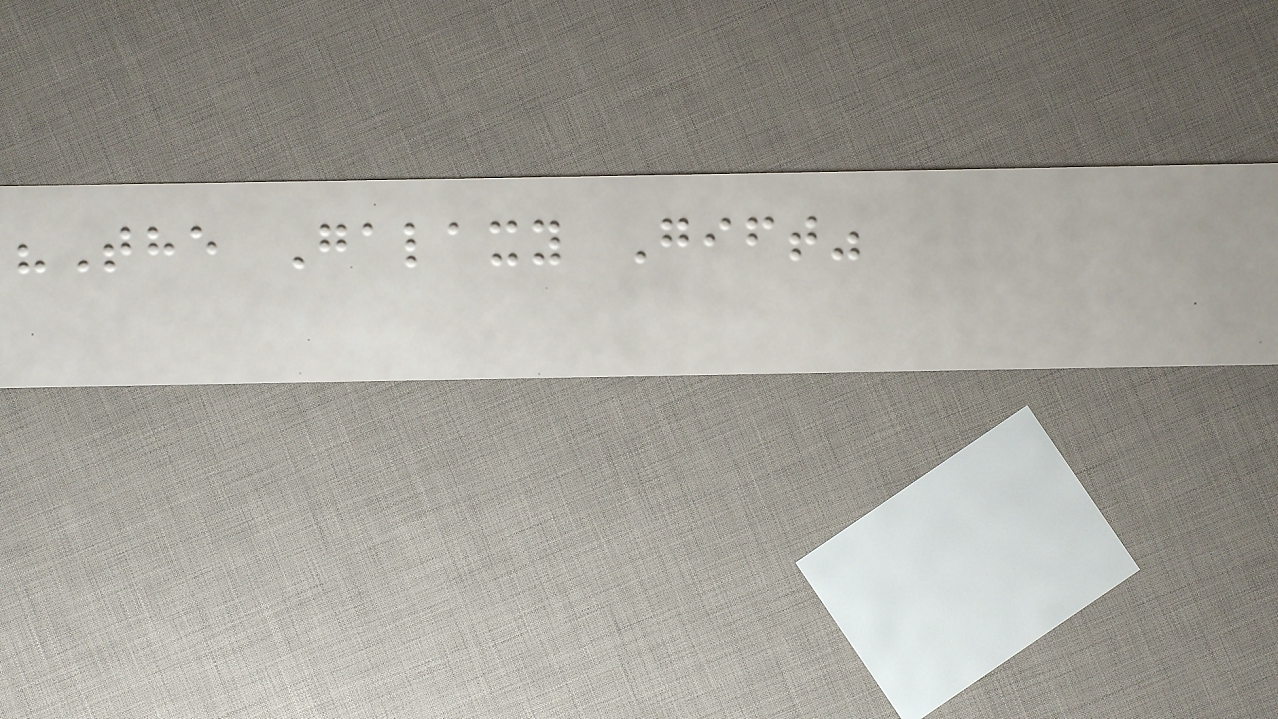"The Galaxy Gift"
